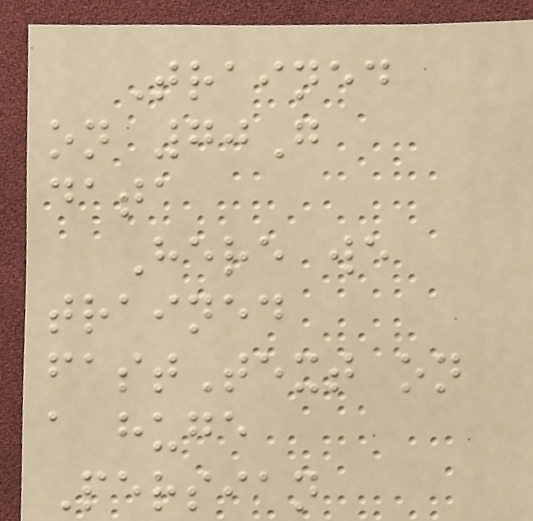Trained
on 70G
data
Here we
trained
fastText on
a huge
Persian
